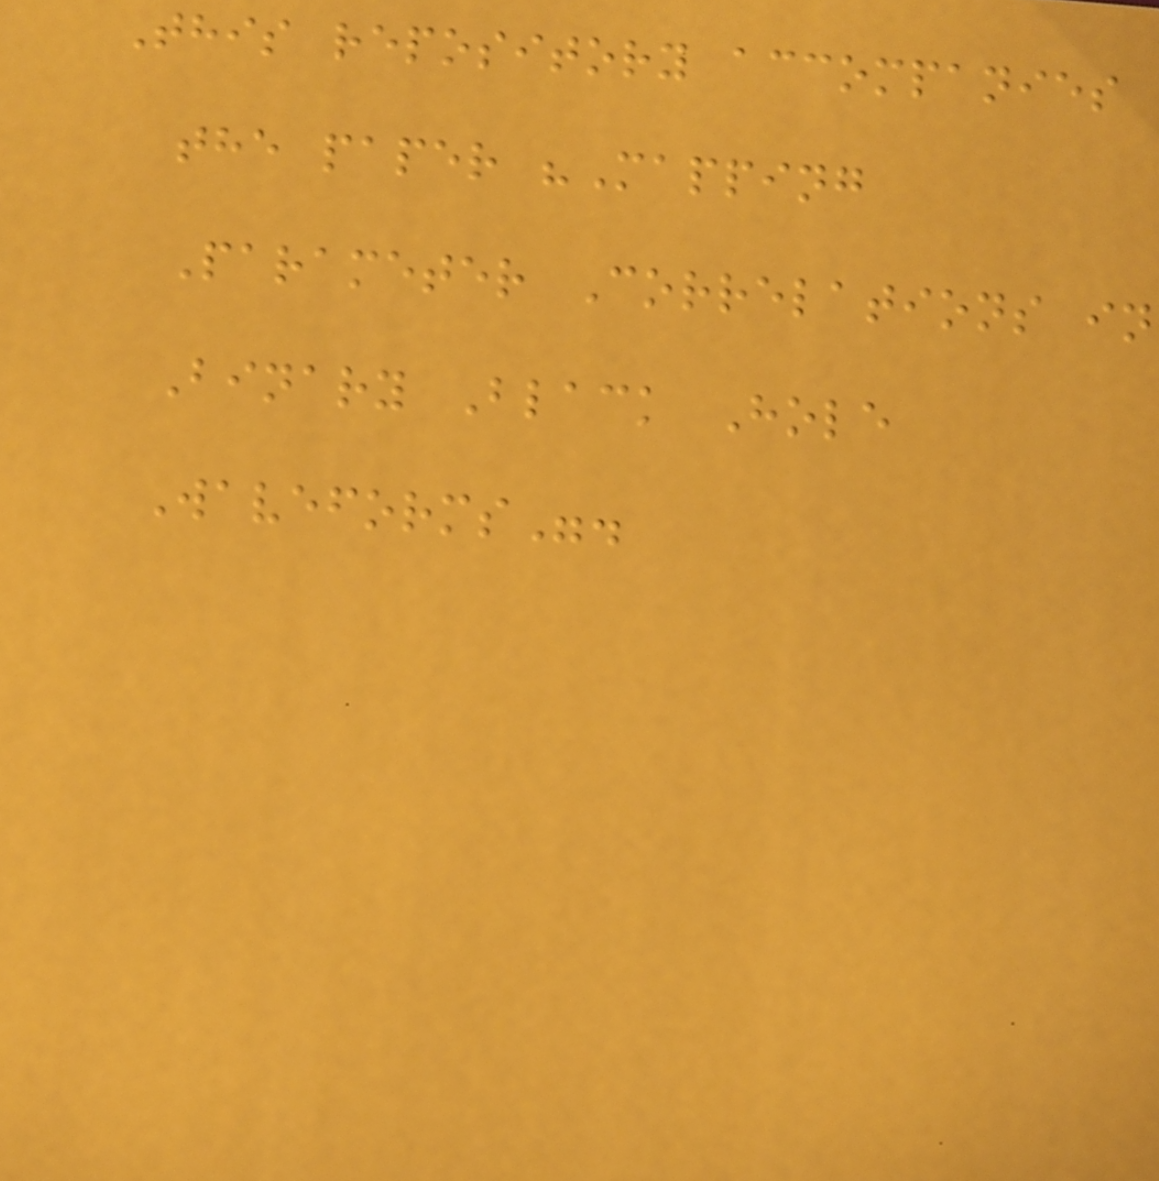This repository accompanies
the paper "Mapping
Parameter Correlations in
Binary Black Hole
Waveforms".
